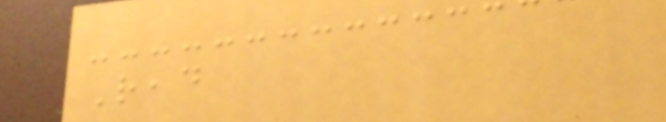Read
